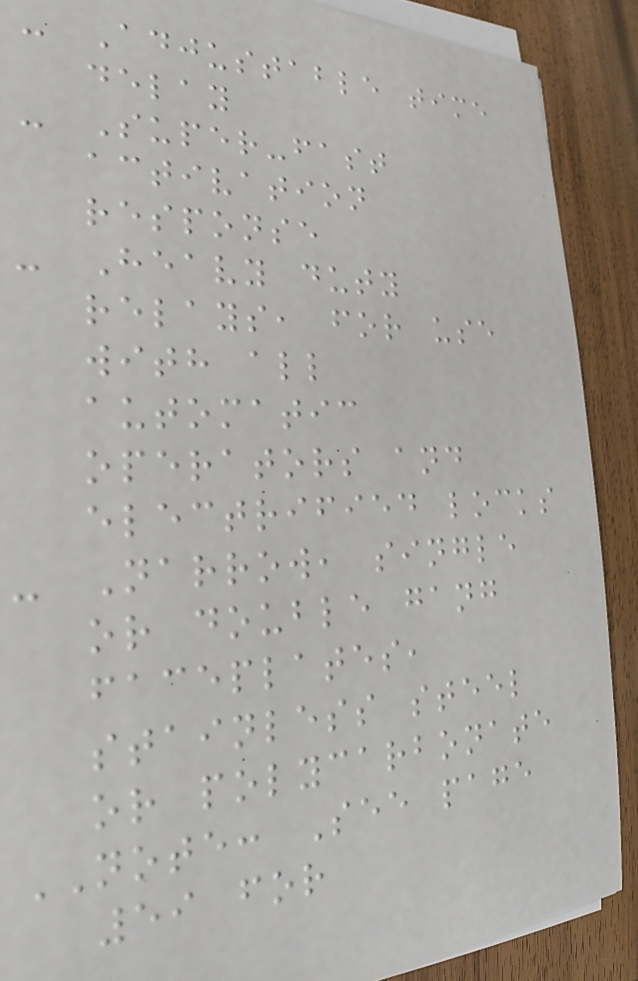- Adjustable time
delay
- Super-fast
activation
response
- Heavy duty
relays, for use
with all
automatic
operators and
electrified locks
- Narrow, single
or double gang
faceplates,
stainless steel
or polycarbonate
NOTE: See page
59 for
